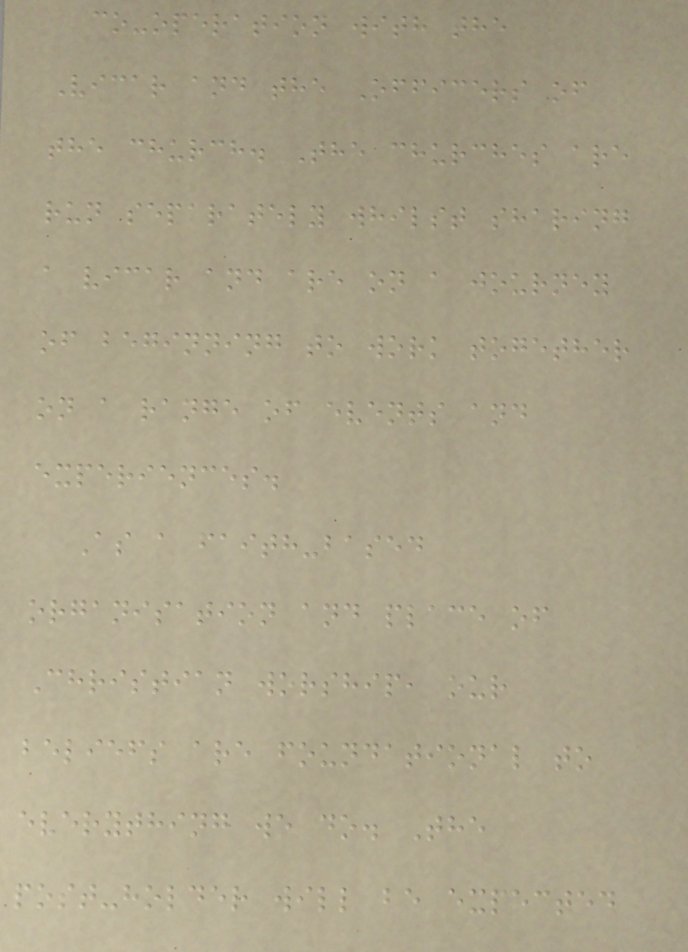co-operation with the
Vicar and the Officers of
the church. The churches are
run separately whilst sharing
a vicar and are on a journey
of beginning to work together
on a range of events and
experiences.
As a faith-based
organisation and place of
Christian worship, our
beliefs are foundational to
everything we do. The
post-holder will be expected
